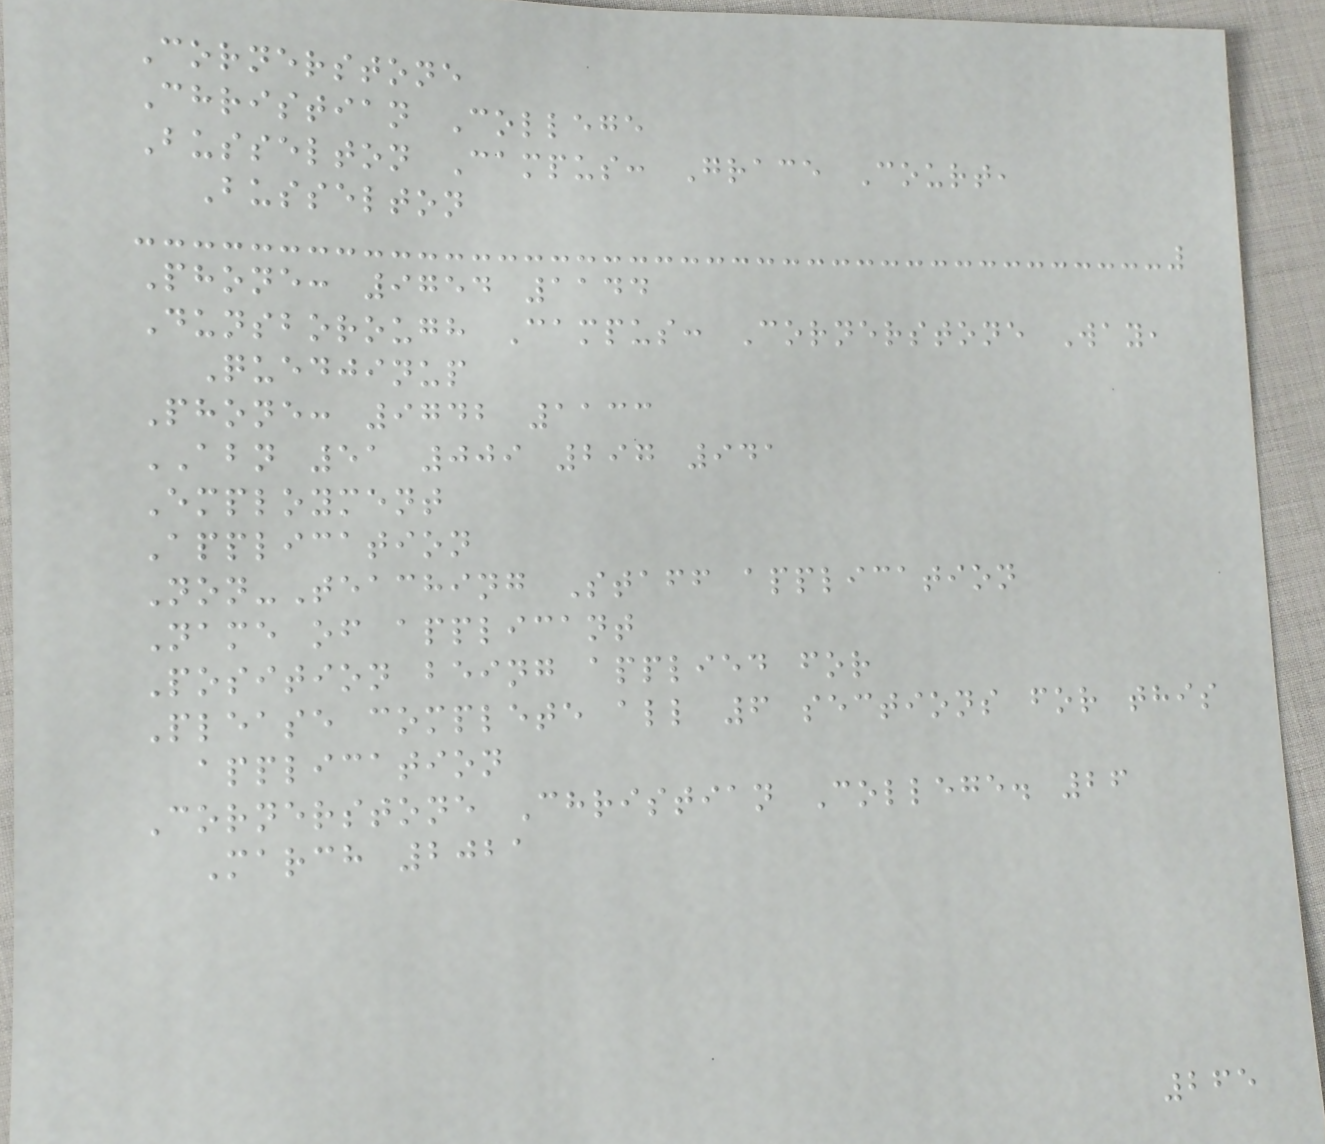Cornerstone
Christian College
Busselton Campus: Grace Court,
Busselton
Phone: 9754 1144
Dunsborough Campus: Cornerstone Way,
Quedjinup
Phone: 9742 1133
ABN 51 009 297 941
Employment
Application
Non-Teaching Staff application
Name of applicant
Position being applied for
Please complete all 6 sections for this
application
Cornerstone Christian College. 26
March 2021
265
